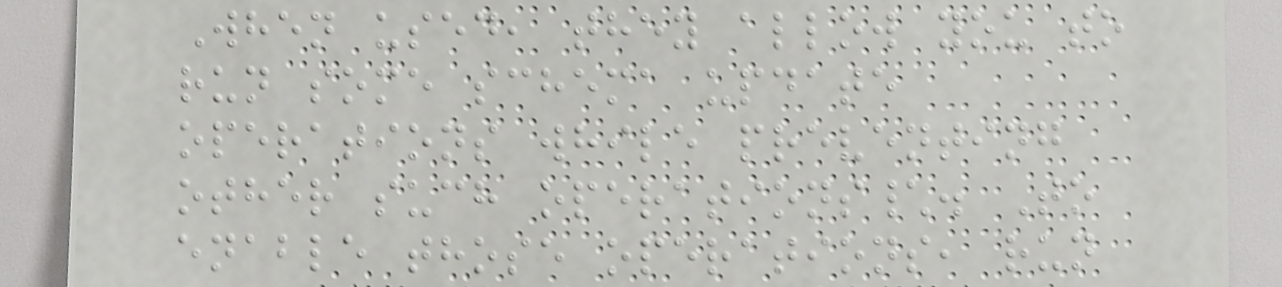When used, they allow you to
run some schema update
operations while preventing
other such operations\. To
enable those operations, run
